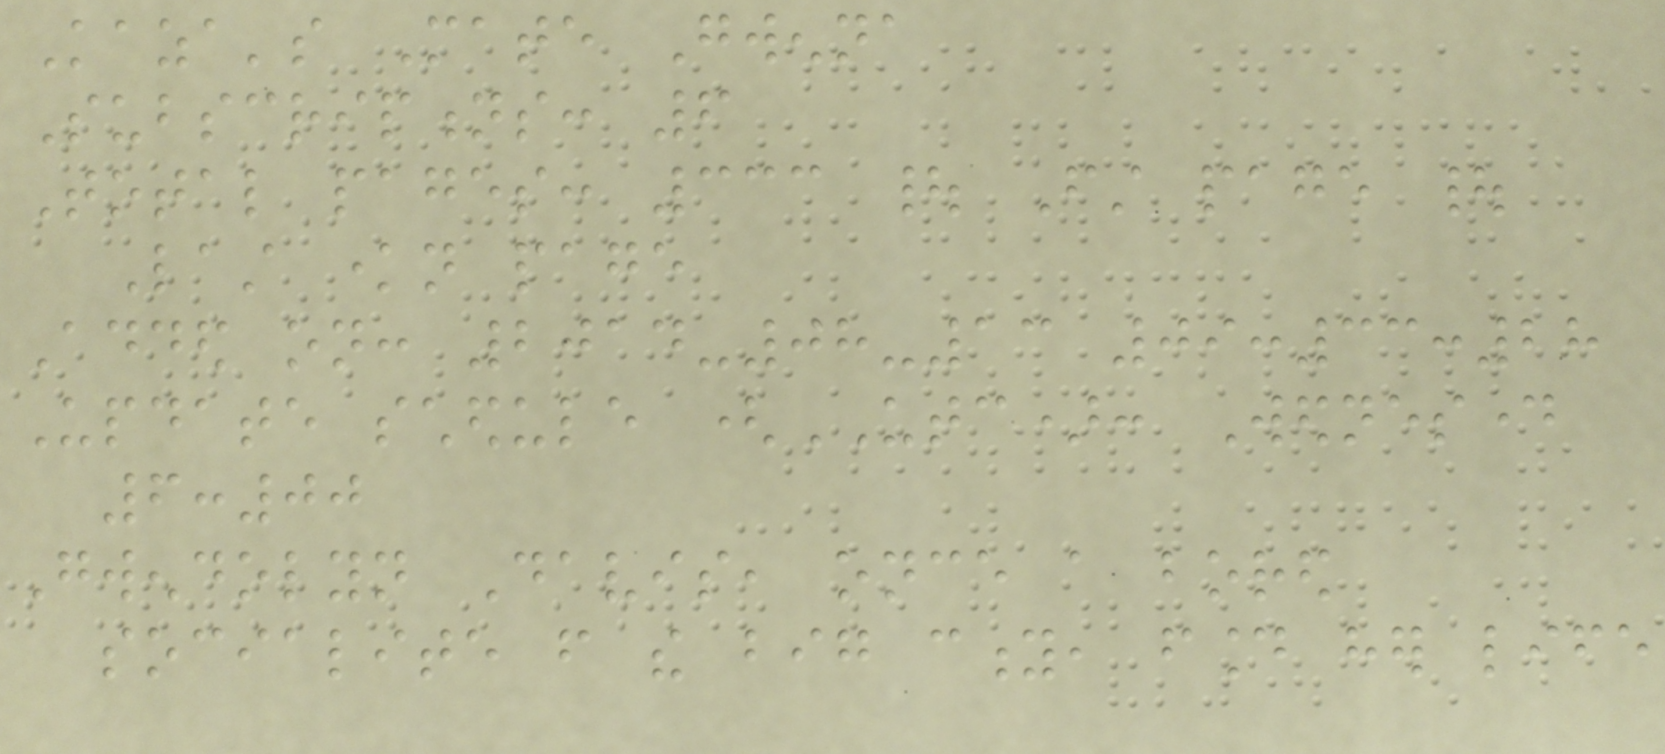Kaza's Mate Gwenna
Subscriptions: 6
Total pages: 333 | First page |
Last known page
Added on: 2014-08-13 09:33:28
Update schedule (UTC): Wednesday
6:00
Gwendolyn Davis, once a bored
socialite from the big city, found her life
